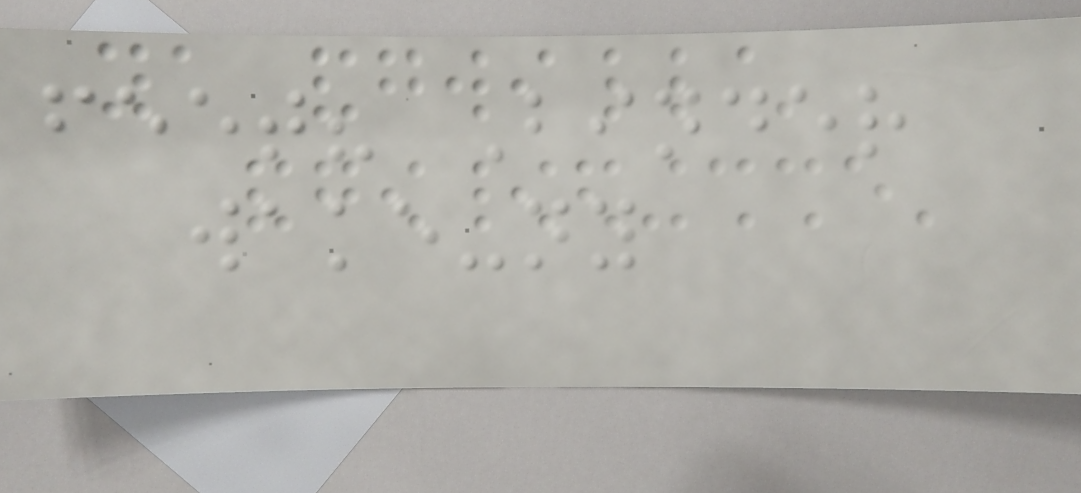feet? Binder
wake-ny
